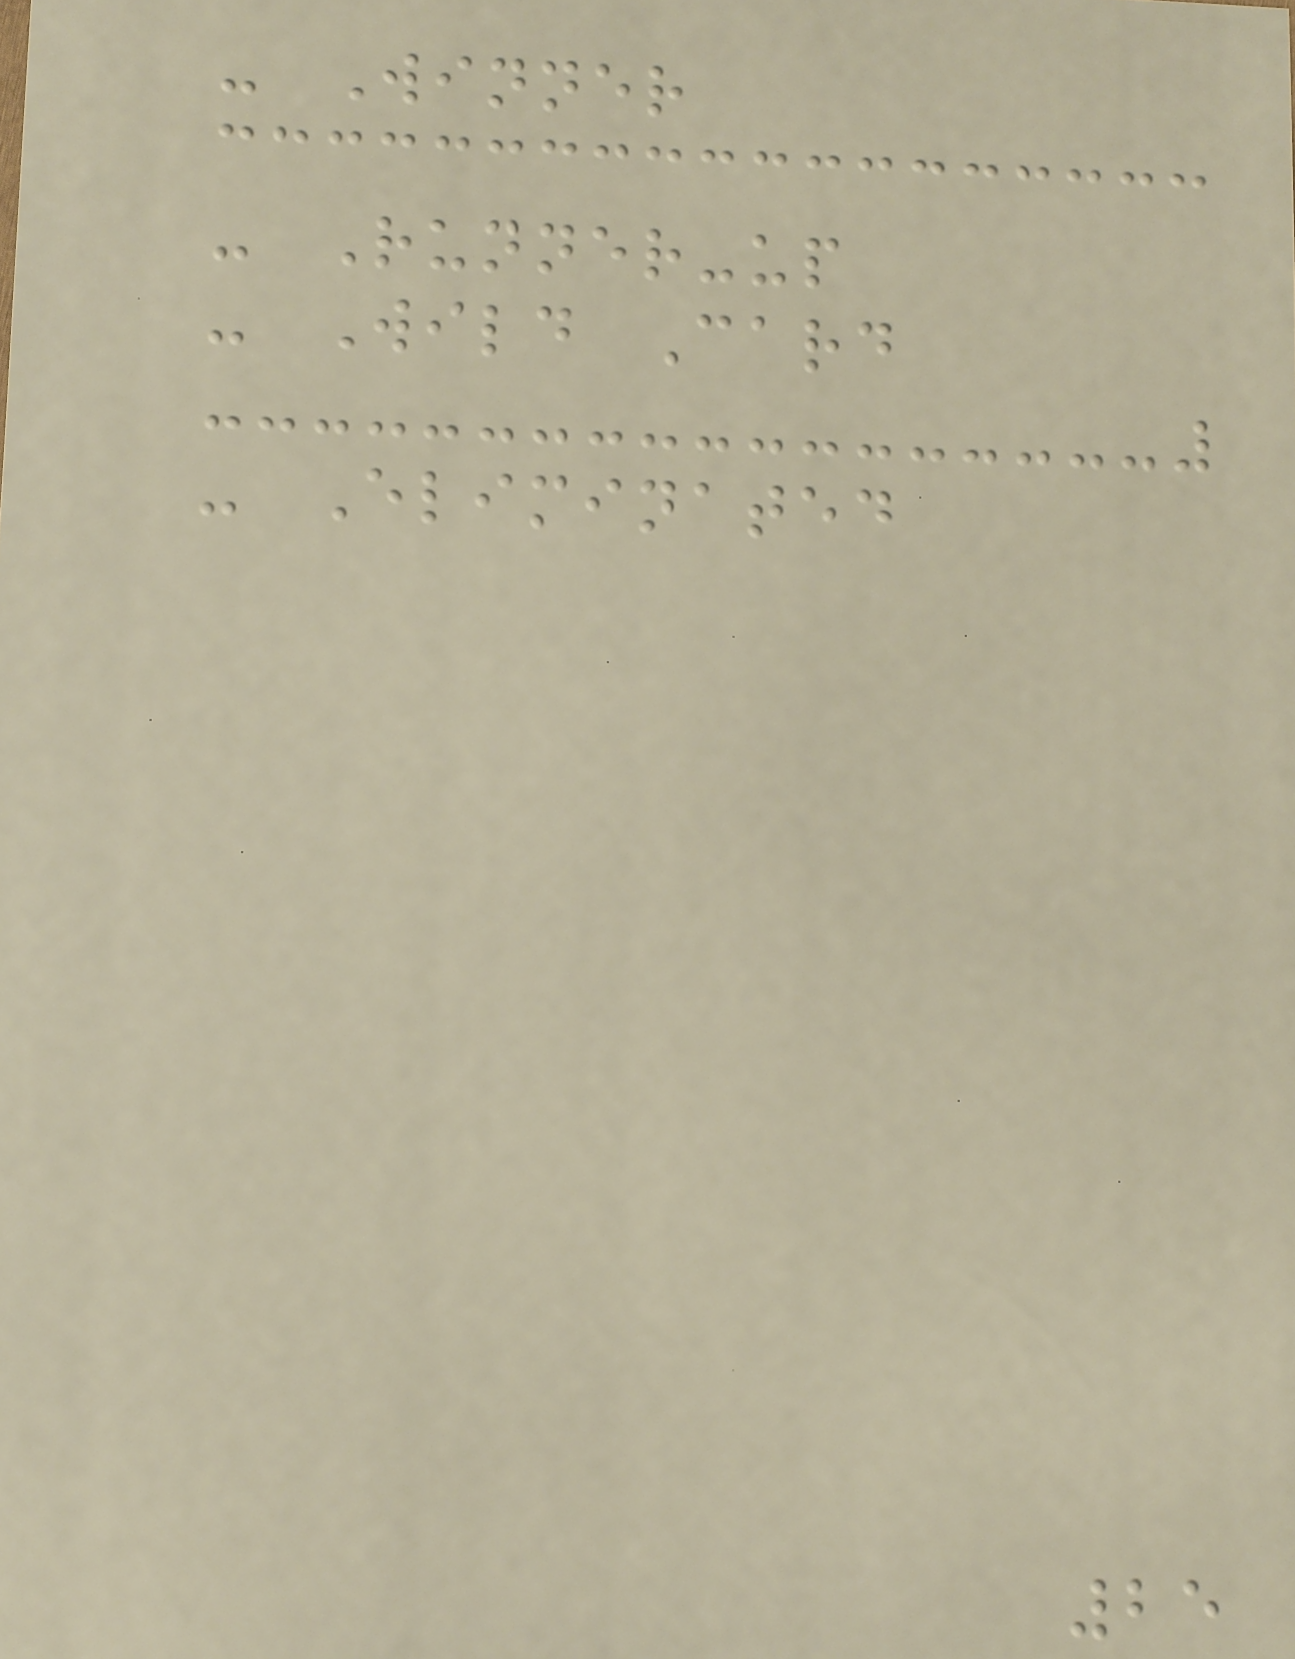- Winner
- Runner-up
- Wild Card
- Eliminated
25
